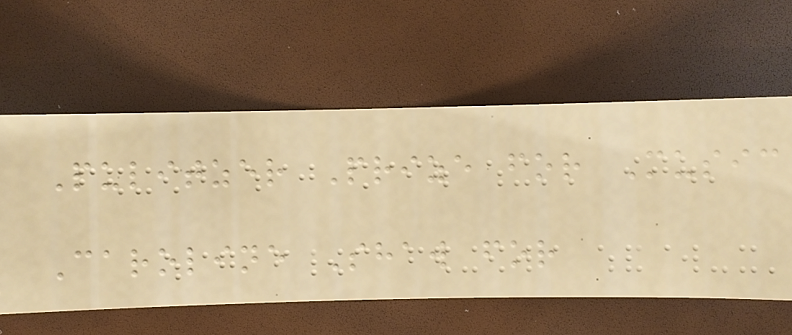Pulitzer Prize for Music
Caroline Shaw for
